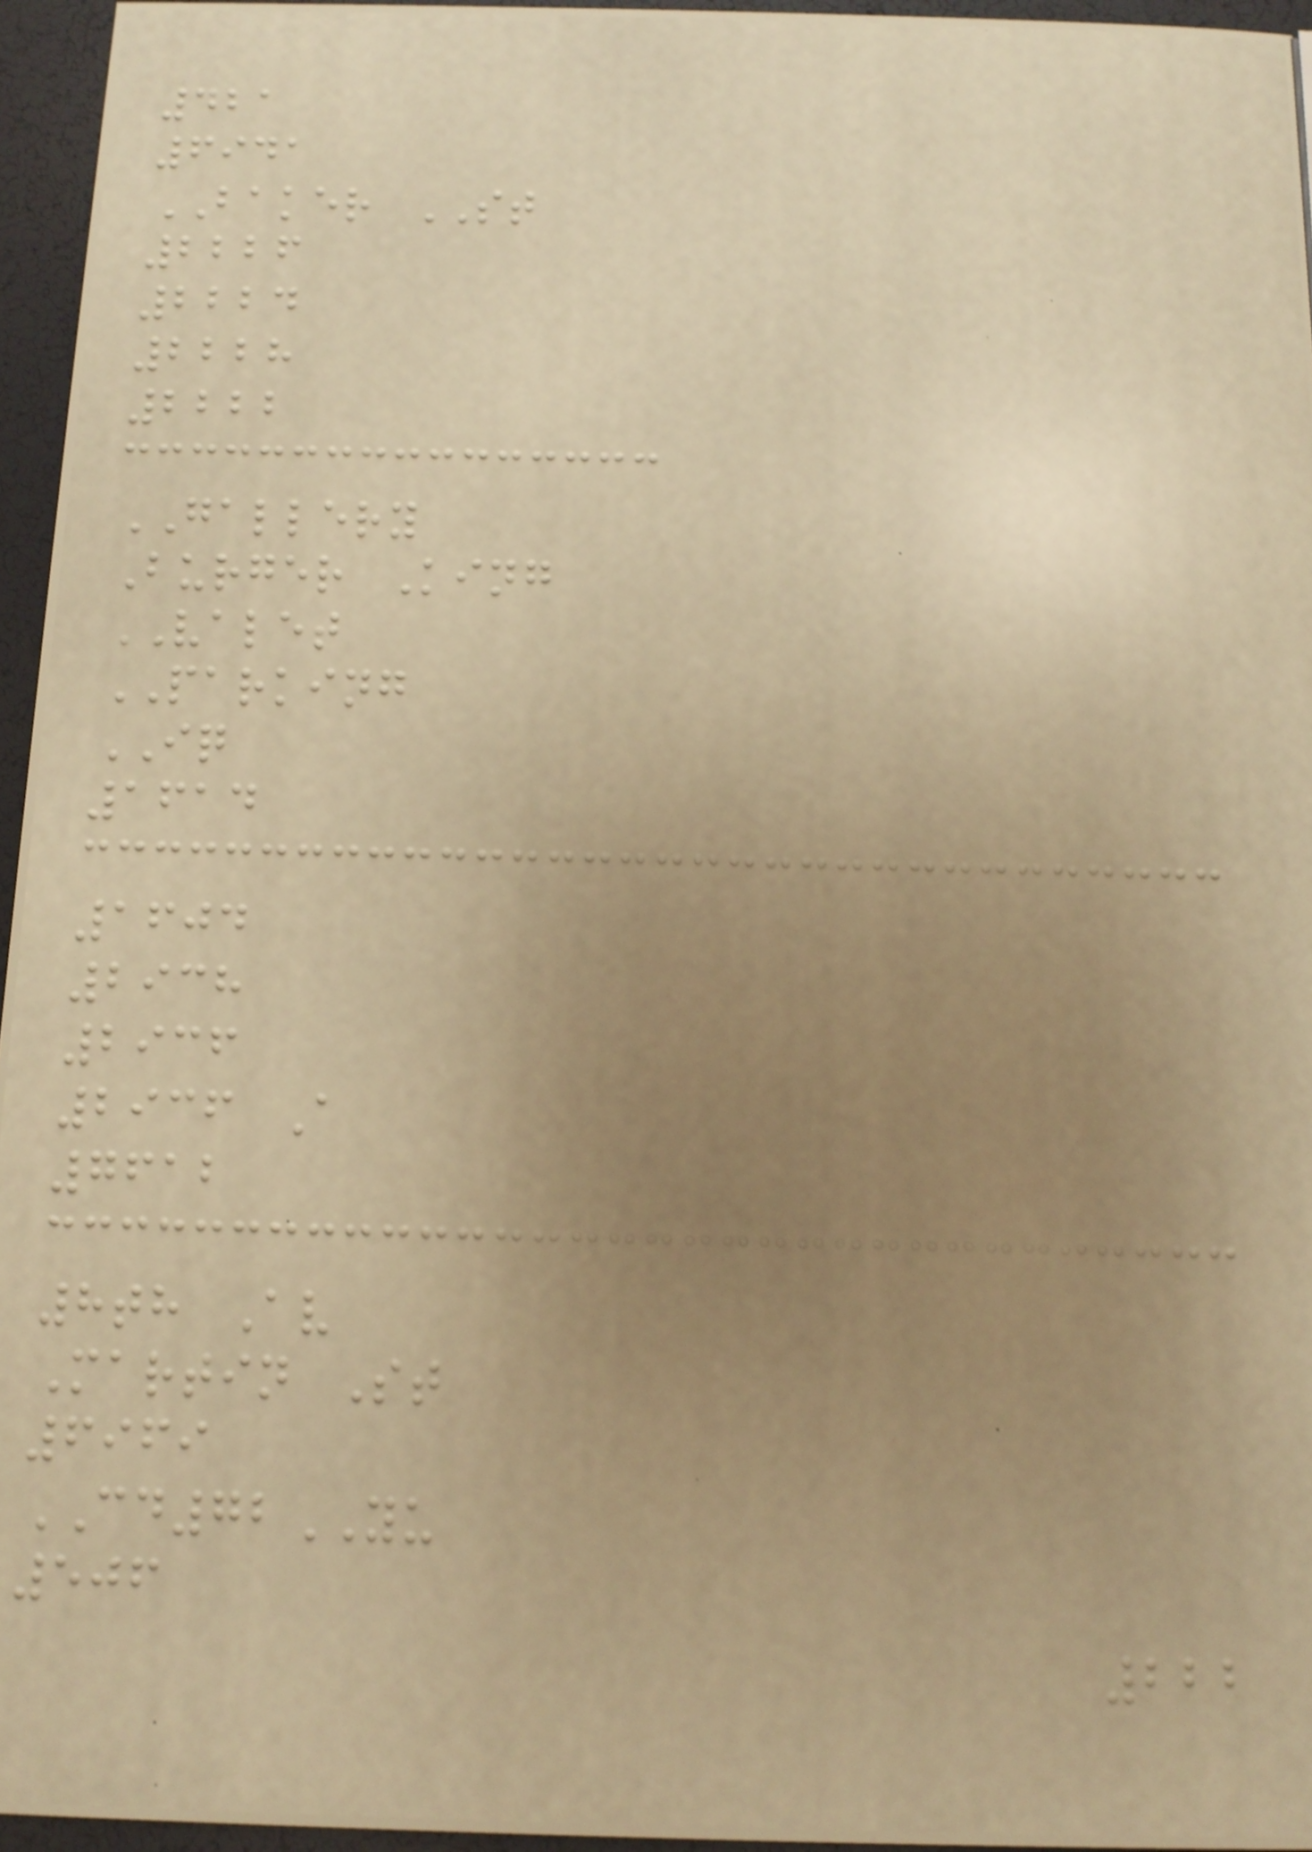421
6941
BAKER ST
2226
2224
2228
2222
GALLERY
Burger King
VALET
PARKING
IQ
1614
1604
2938
2936
2936 A
7612
8th Av
Martin St
6969
CD72YU
506
222
